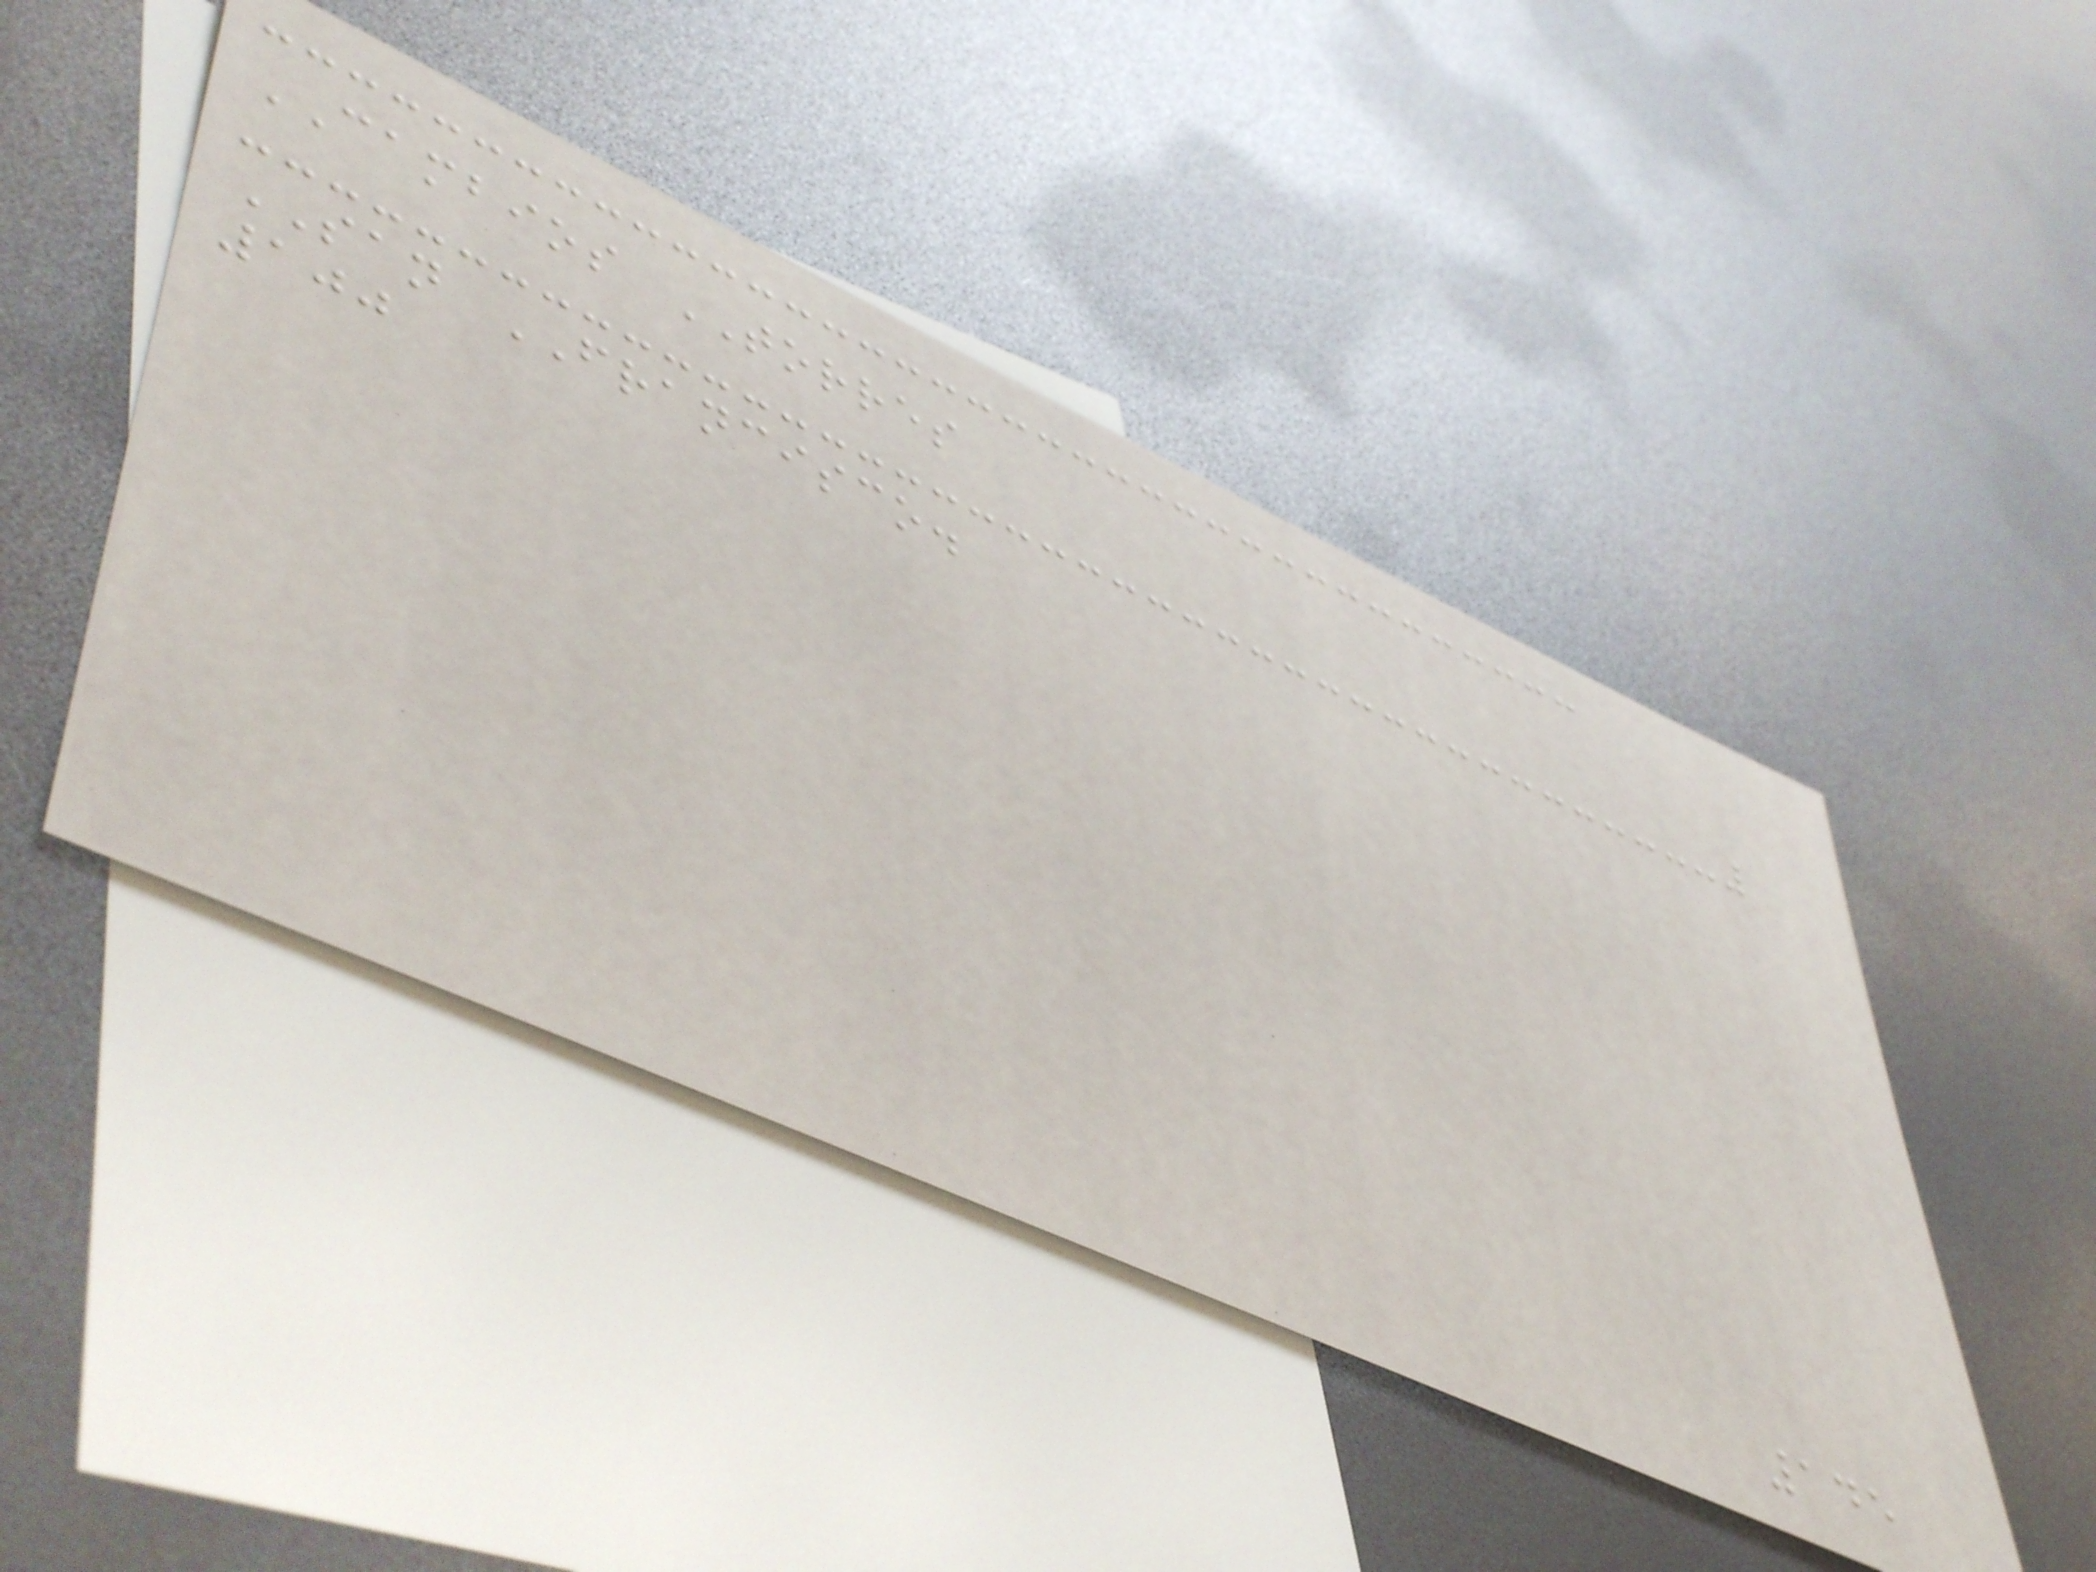CAMBIOS TORRES
SAN FRANCISCO.
100
145
